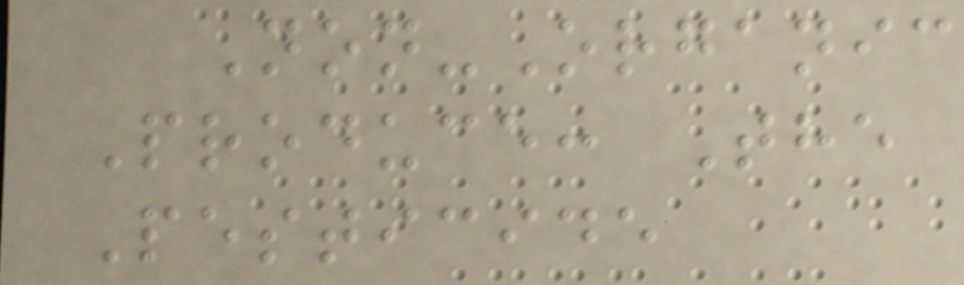Non-Organic
Produce: The
Pesticide
